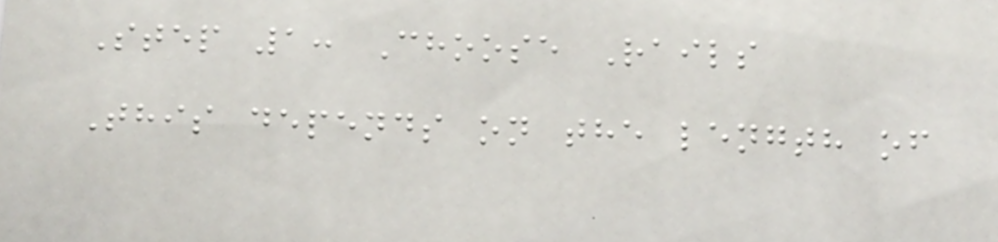Step 1: Choose Rails
This depends on the length of
